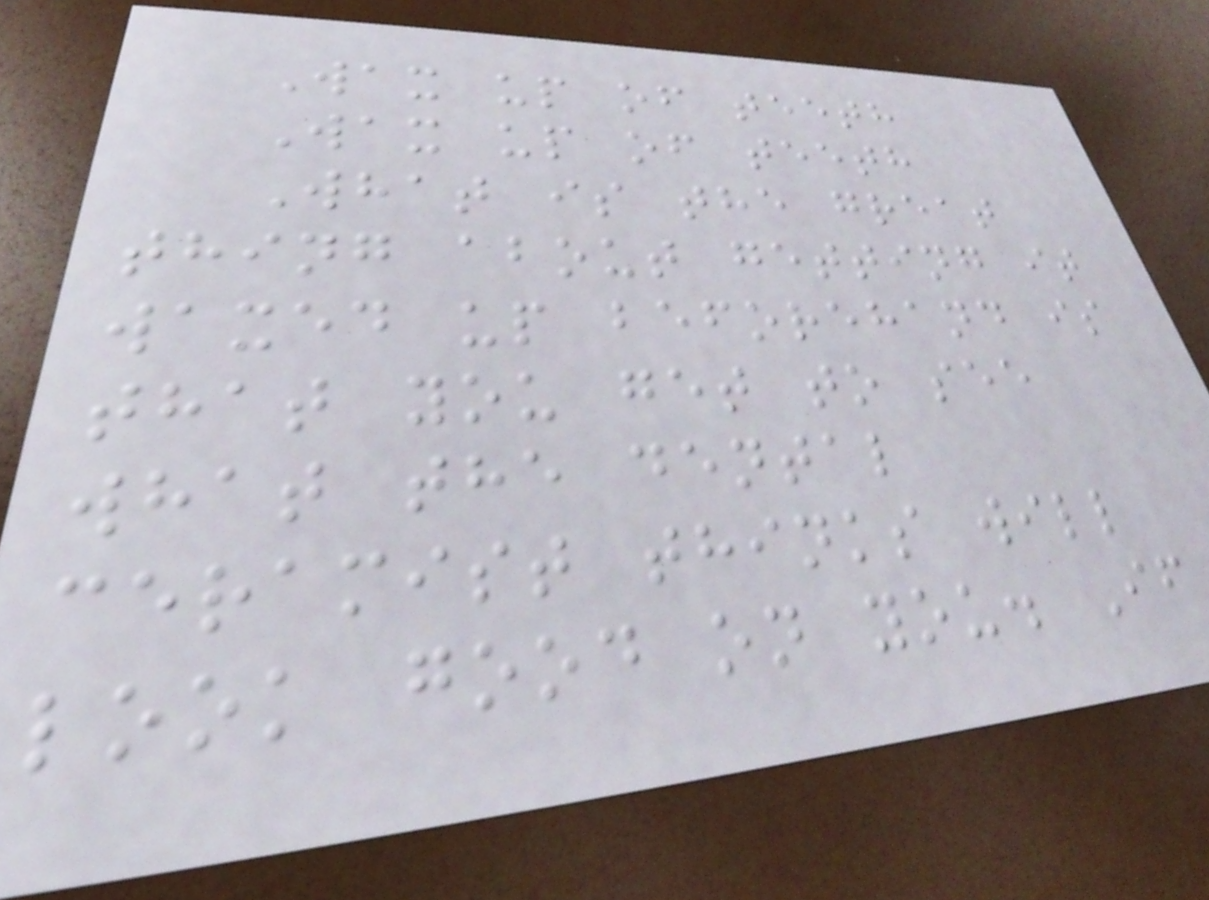Wax up of teeth
Wax up of teeth
What is the great
thing about getting it
waxed up beforehand is
that you get to see
what the dental
ceramist thinks will
look good on you. If
